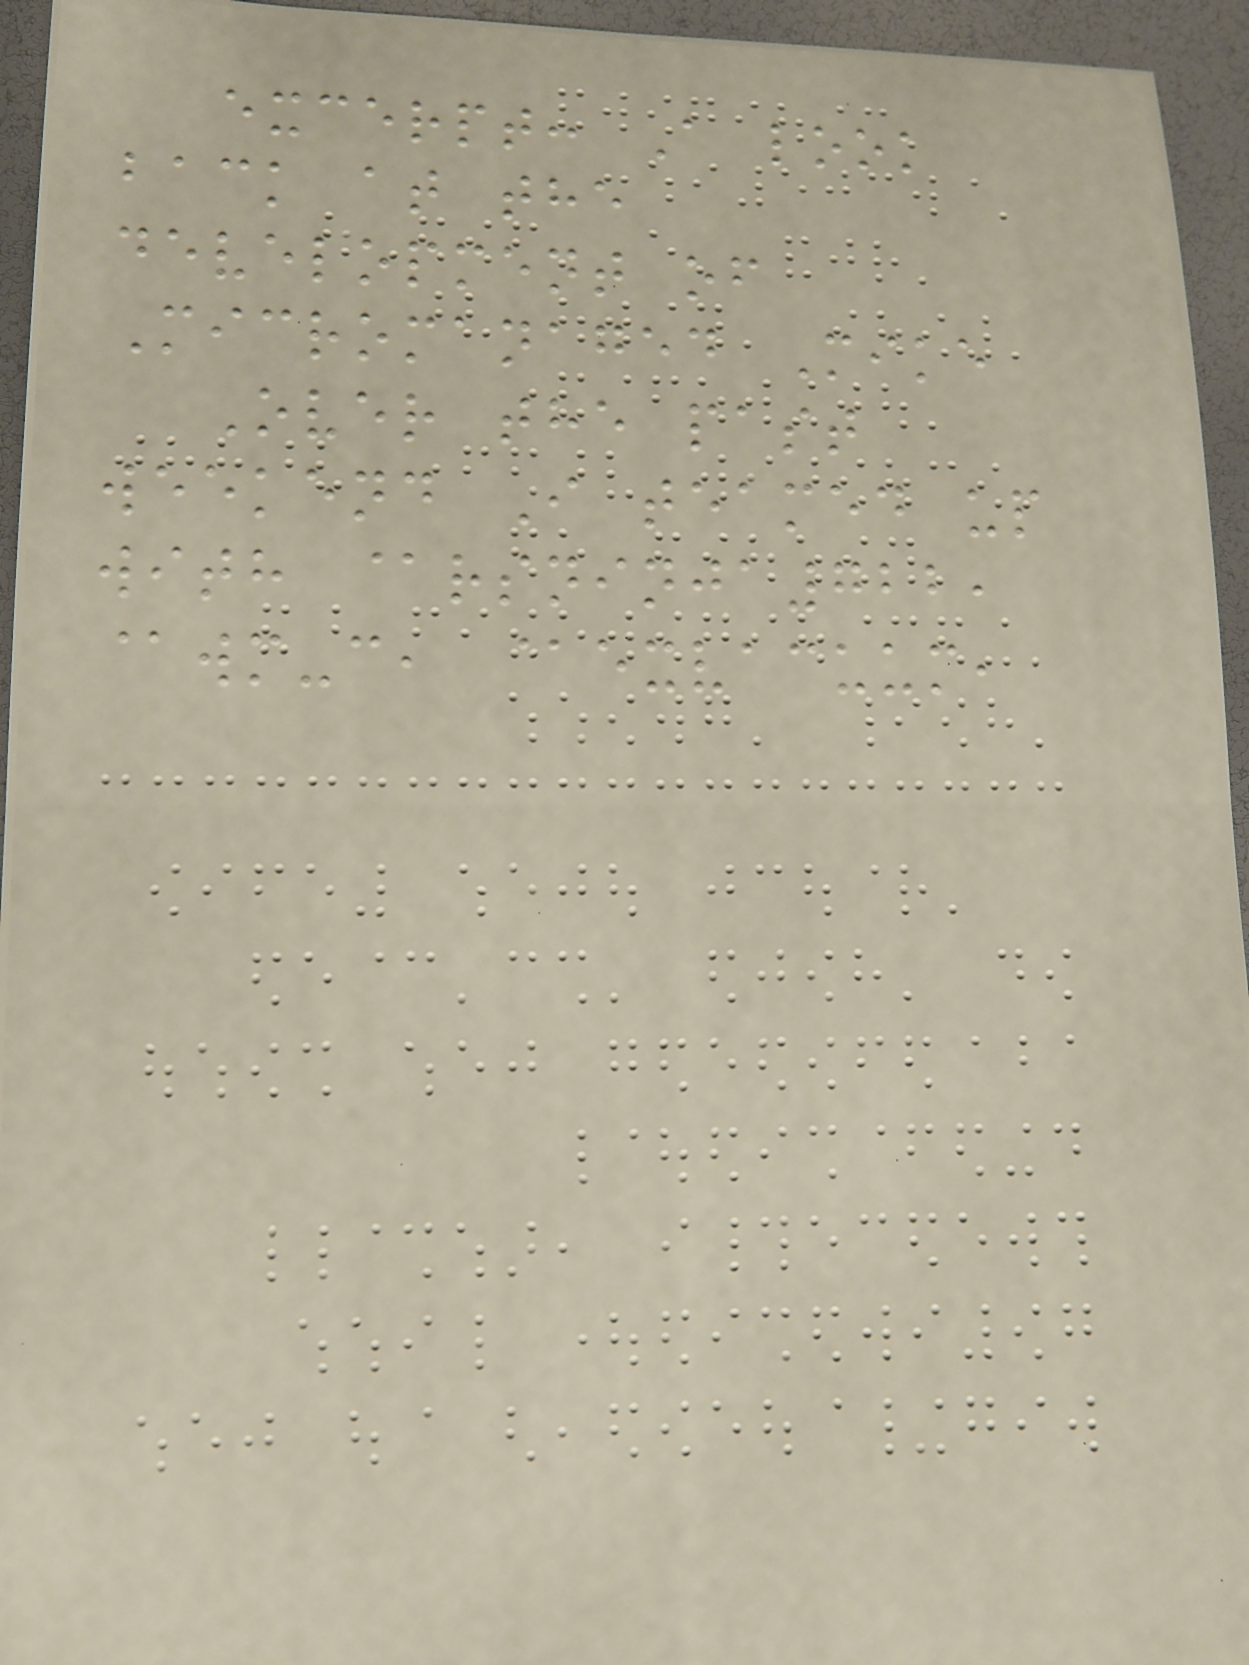excerpt: A look
back at the
development of
Micromanaged Mike
Over the past
weekend I teamed up
with @rsninja722,
@wm-c, @exvacuum,
